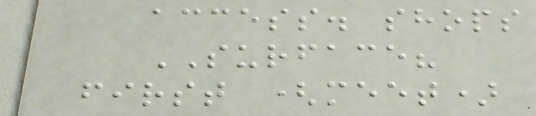access. shops
SURFACE?
first (meet)
